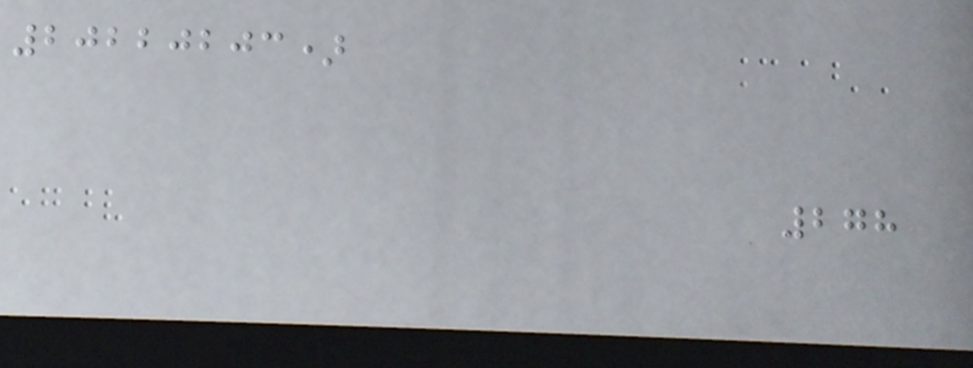20220203)
278
